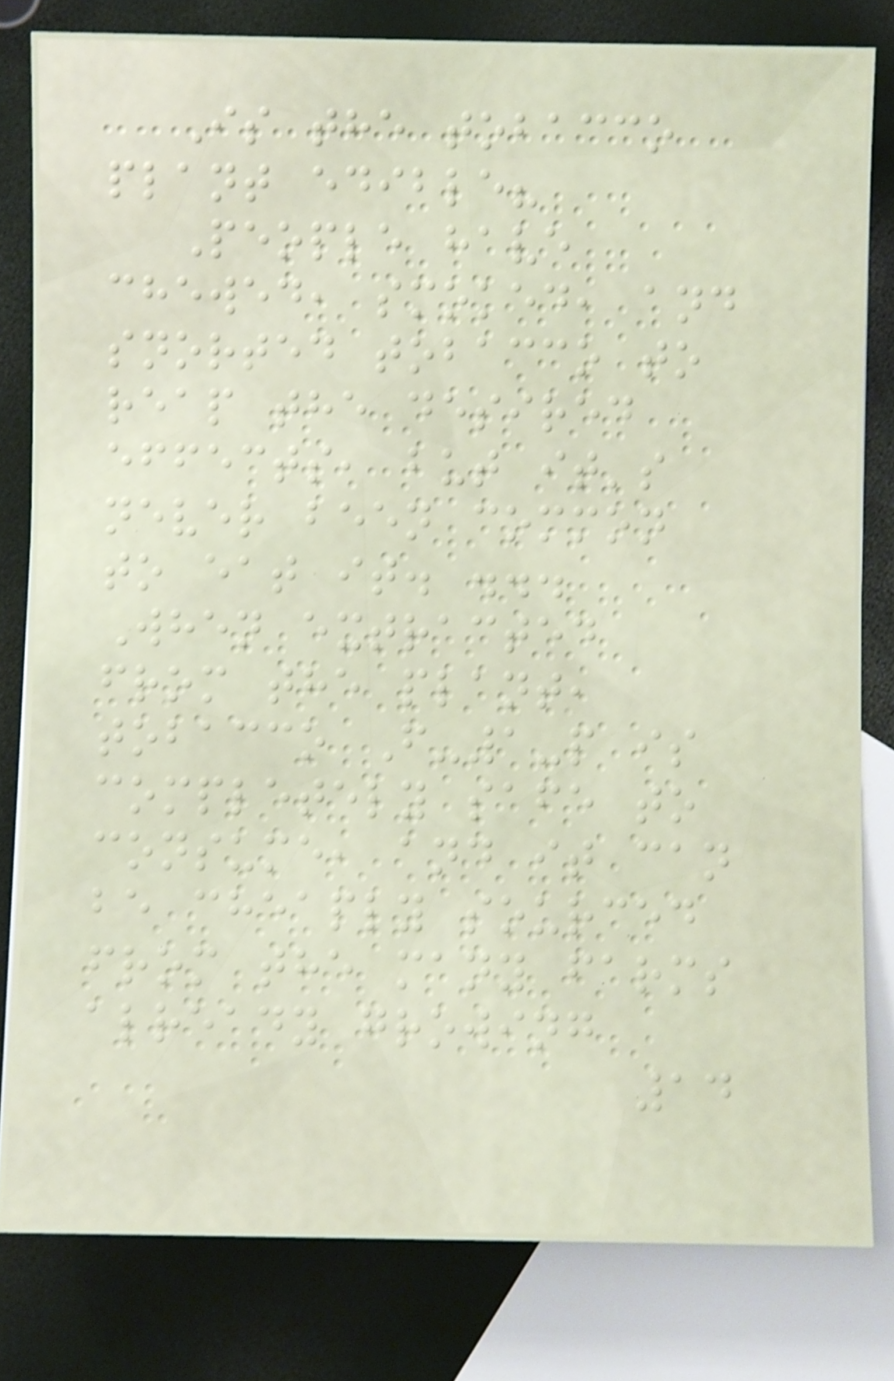Is the tobacco
plant edible?
People have
chewed, smoked, and
snorted tobacco to
reap the desired
effects, but it's
never been common
to eat it. ...
When extracted
from the plant,
tobacco F-1-p is
completely safe to
consume, and it can
be cheaply sourced
from the many farms
already growing
14
